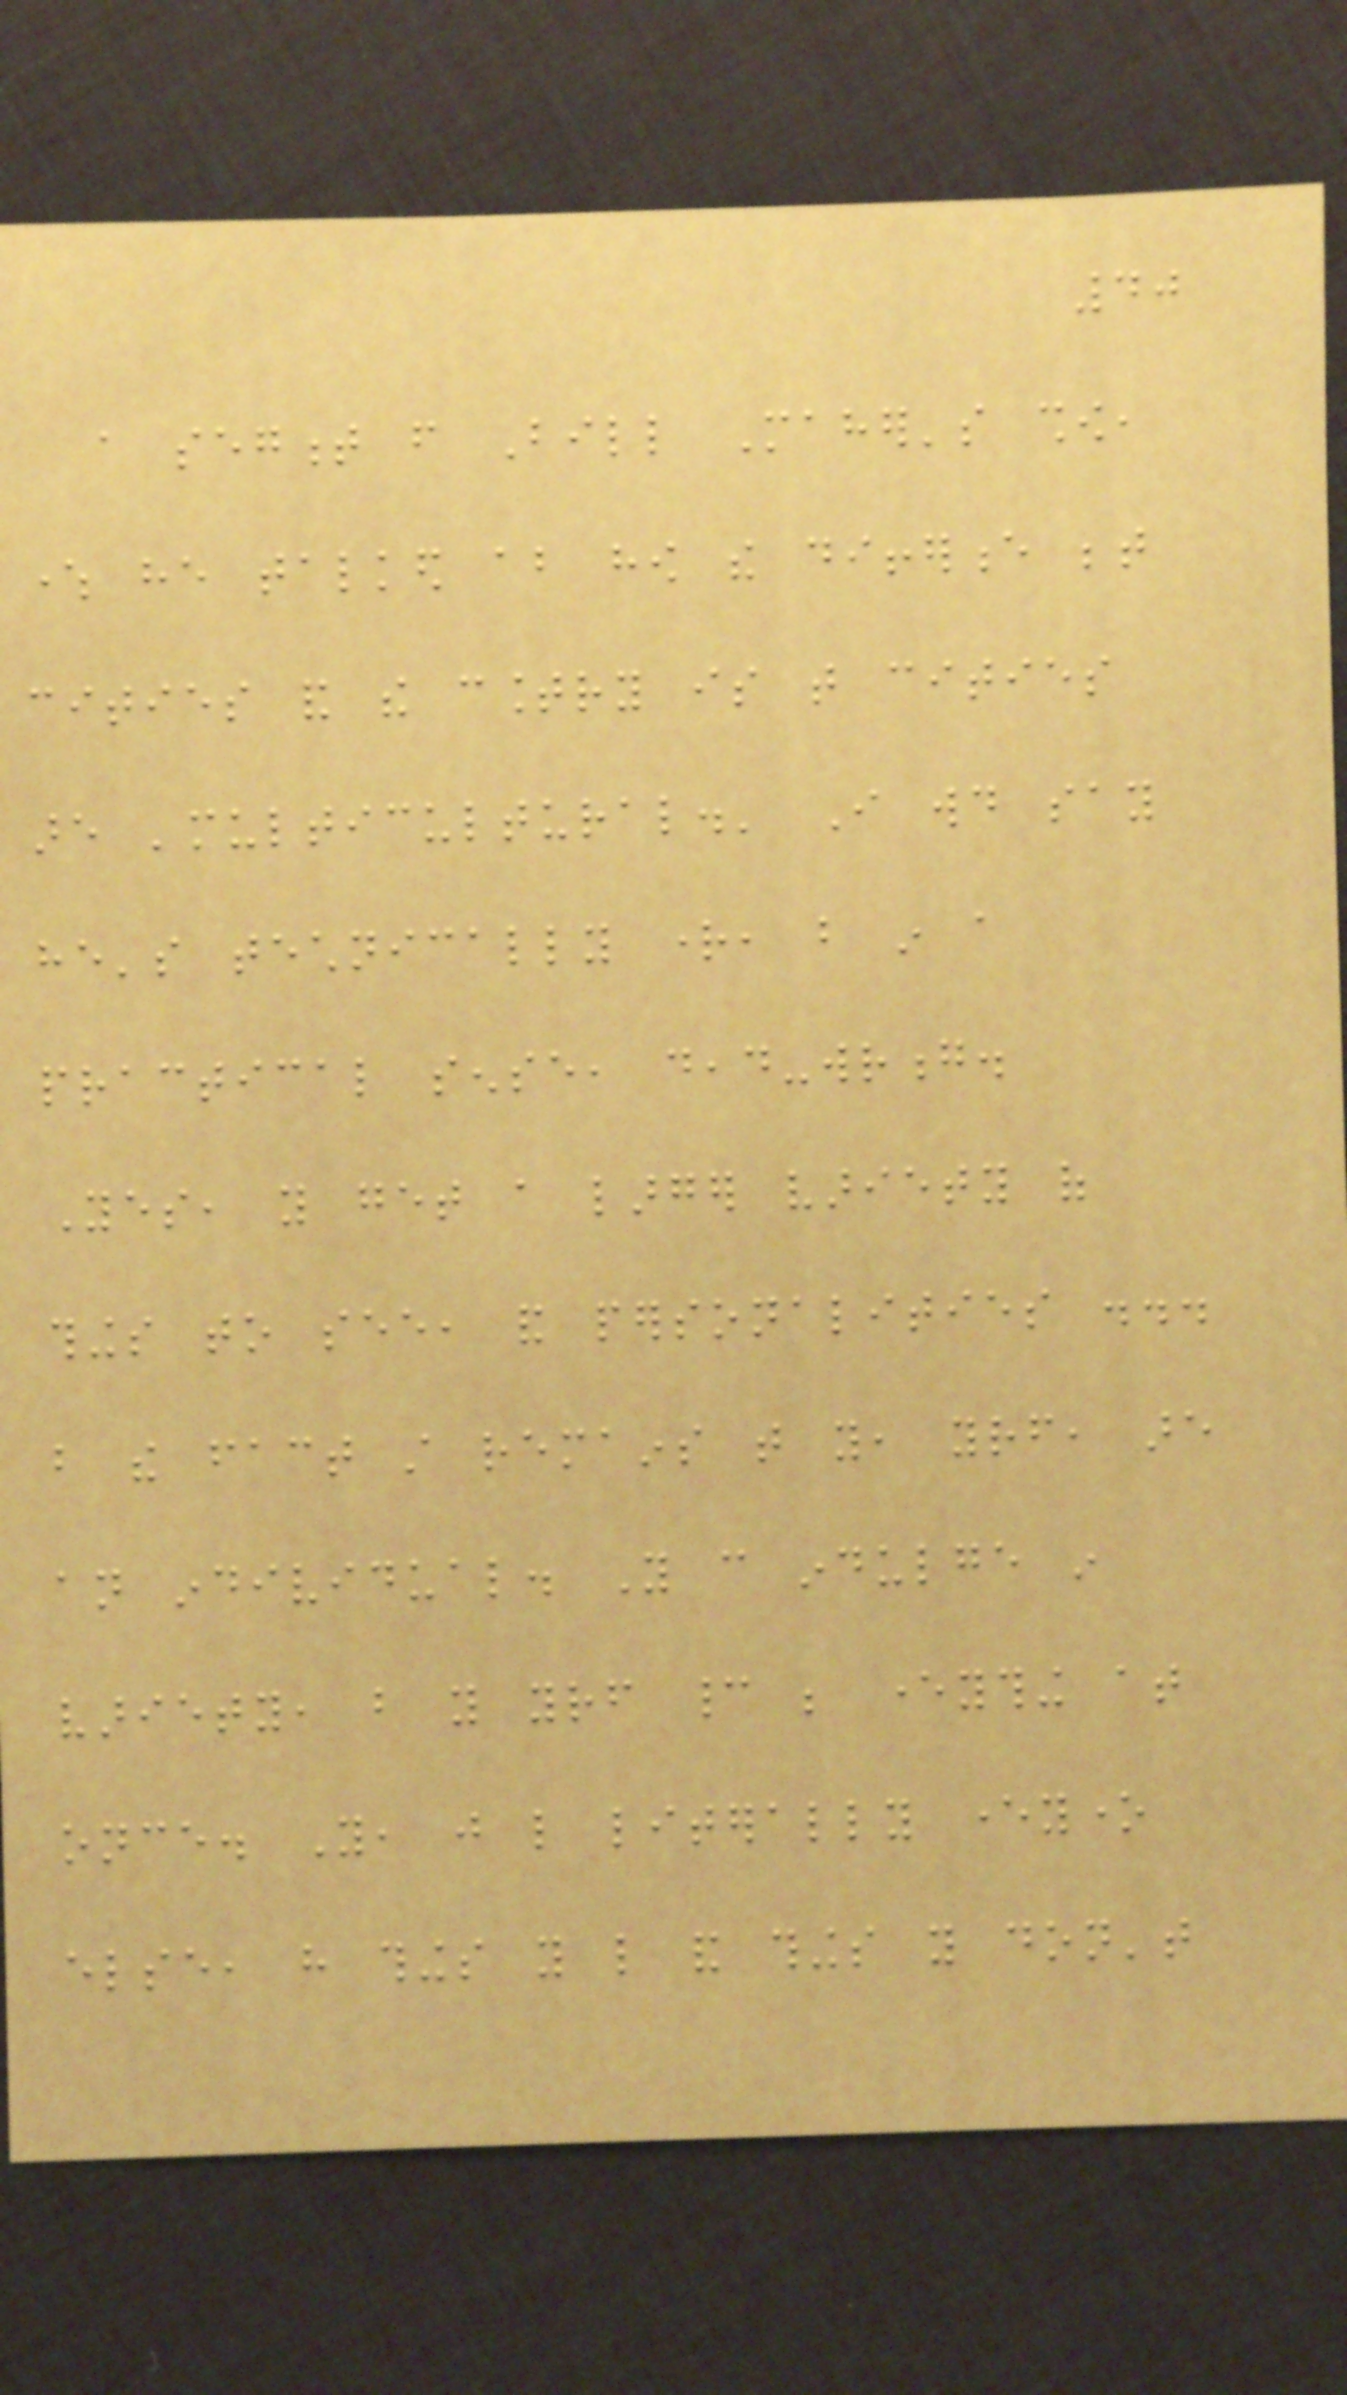40
a segment from Bill Maher's show,
where he talked about how the difference between
cities and the country is that cities
are 'multicultural.' I would say
he's technically right, but in a
practical sense, dead-wrong.
Yes, you get a larger variety of
things to see, and personalities ...
but the fact still remains that you, yourself, are
an individual. You can indulge in
variety, but you yourself cannot be everything at
once. You, just like literally everyone
else, have things you like and things you don't
